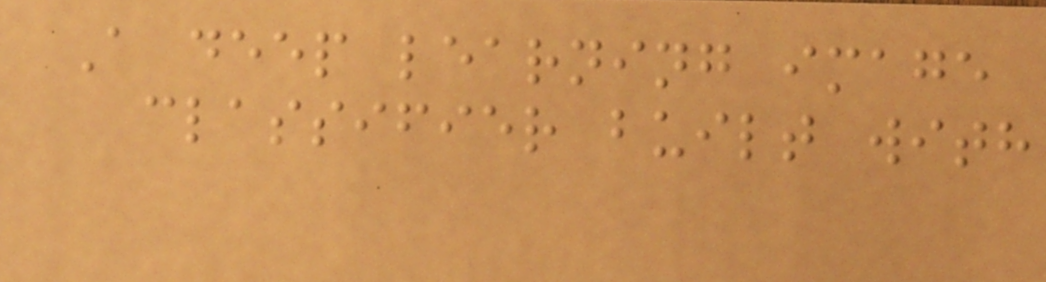A deep learning image
classifier built with
